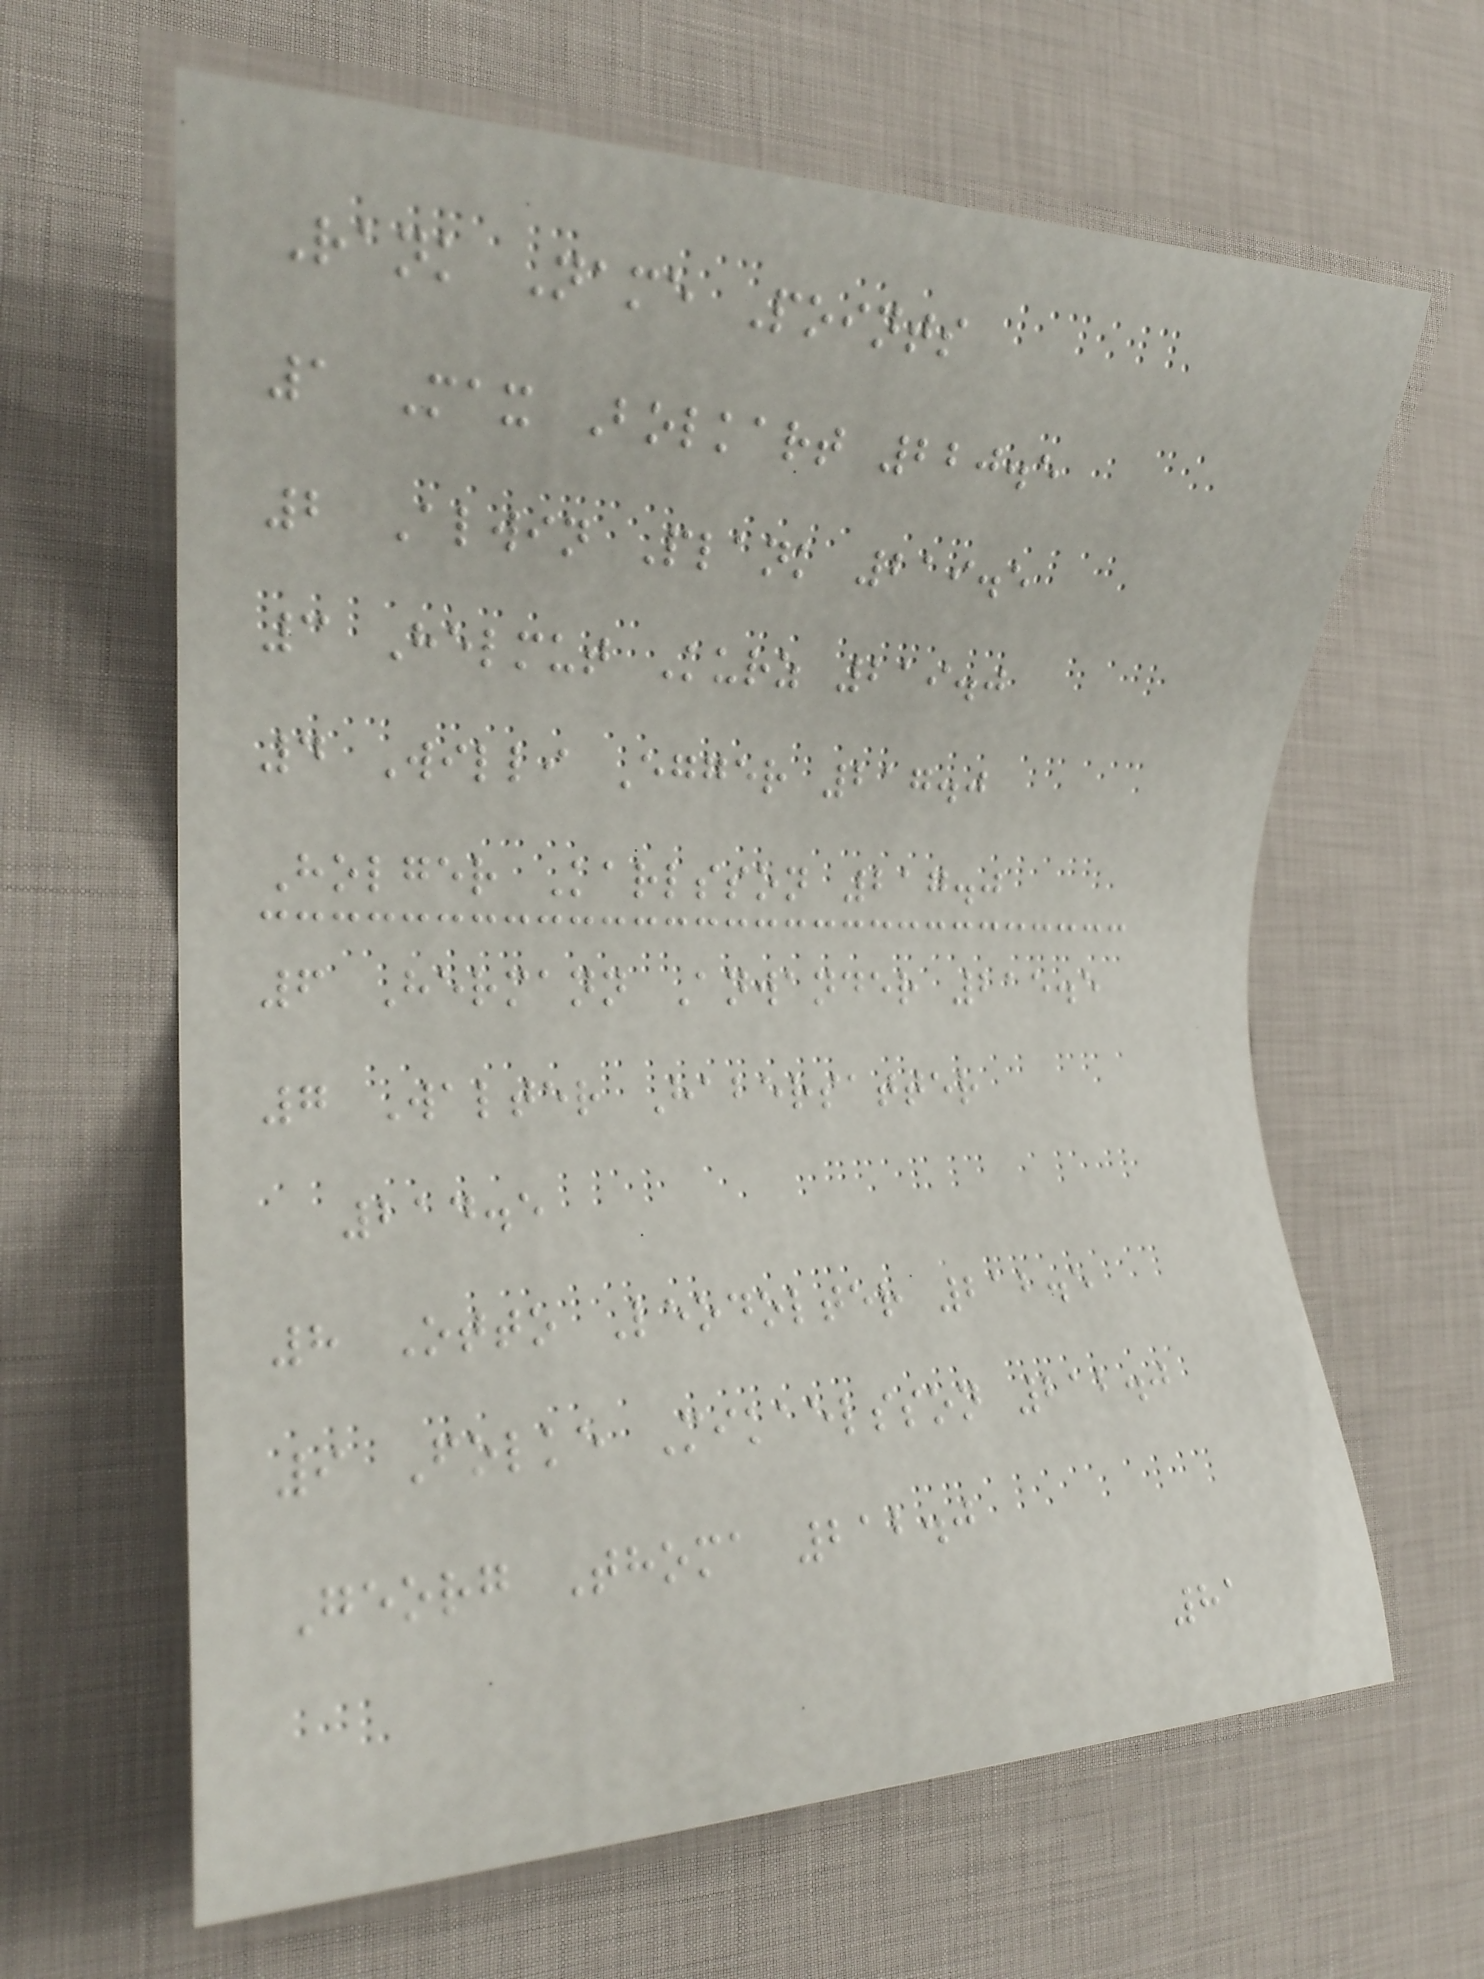Rank Name Points
1 Max Bolkart 220.5
2 Alwin Plank 219.5
3 Helmut Kurz 219.0
4 Willi Egger 217.0
Holger Karlsson 217.0
6 Hermann Anwander 215.5
7 Walter Habersatter
214.5
8 Otto Leodolter 212.5
9 Folke Mikaelsson 212.0
Georg Thoma 212.0
81
